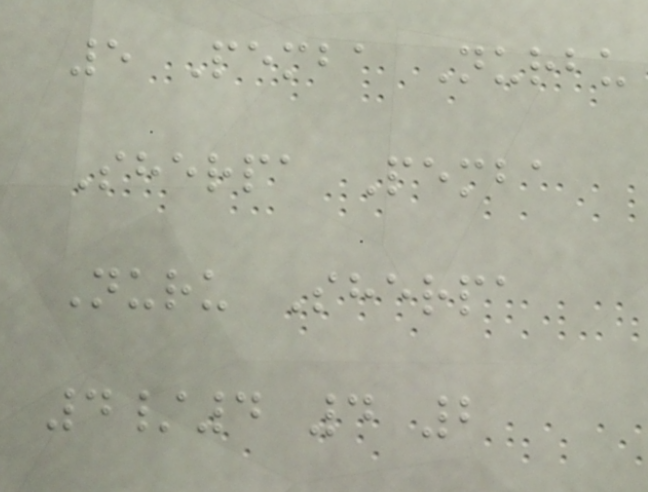5 Pemba Nurbu
Sherpa Pemba
Nuru Sherpa
4/4 4 2
